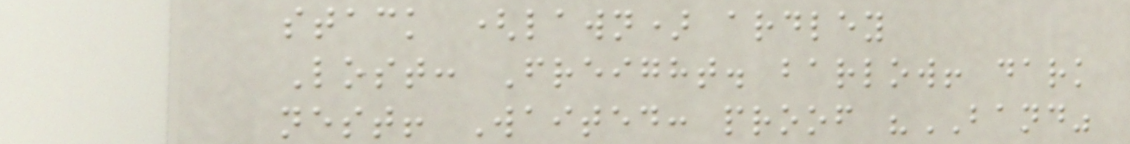stack (lawn) ardley
Lost: Freight. barlow! dark
nest! Waited: proof "BAND"
